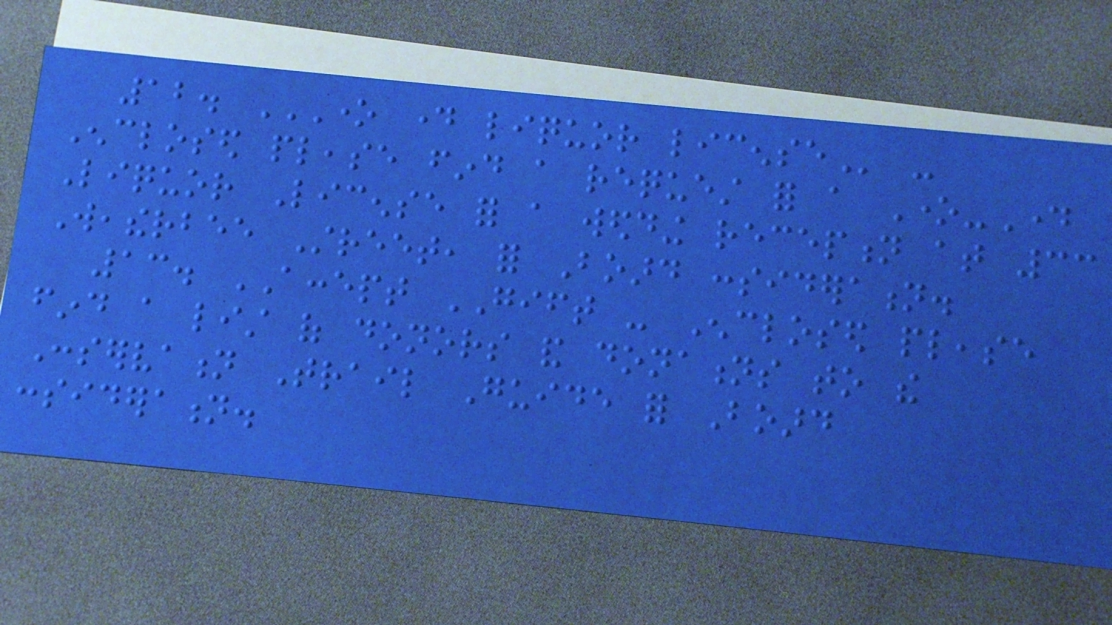12. ONE DAY LIQUOR LICENSE -
Enclosed please find a request for a One-Day
Liquor License for a wedding reception at 33
Weatherbee Street, for Board consideration.
13. ACCEPT GIFT - Enclosed please
find a list of donors and donations to the
Conservation Trail Guide for Board
consideration.
